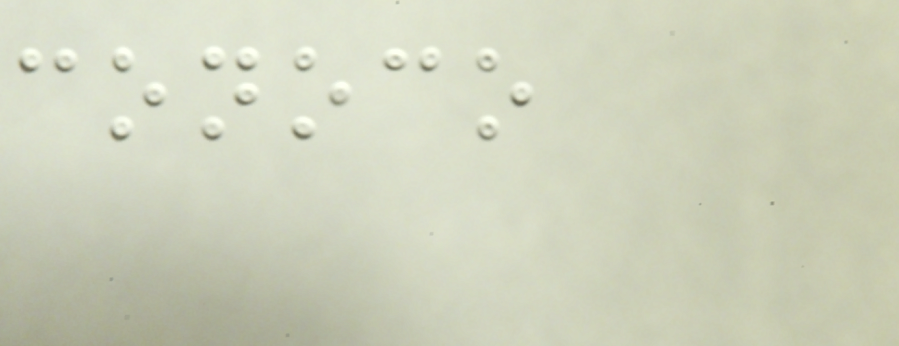conoco
